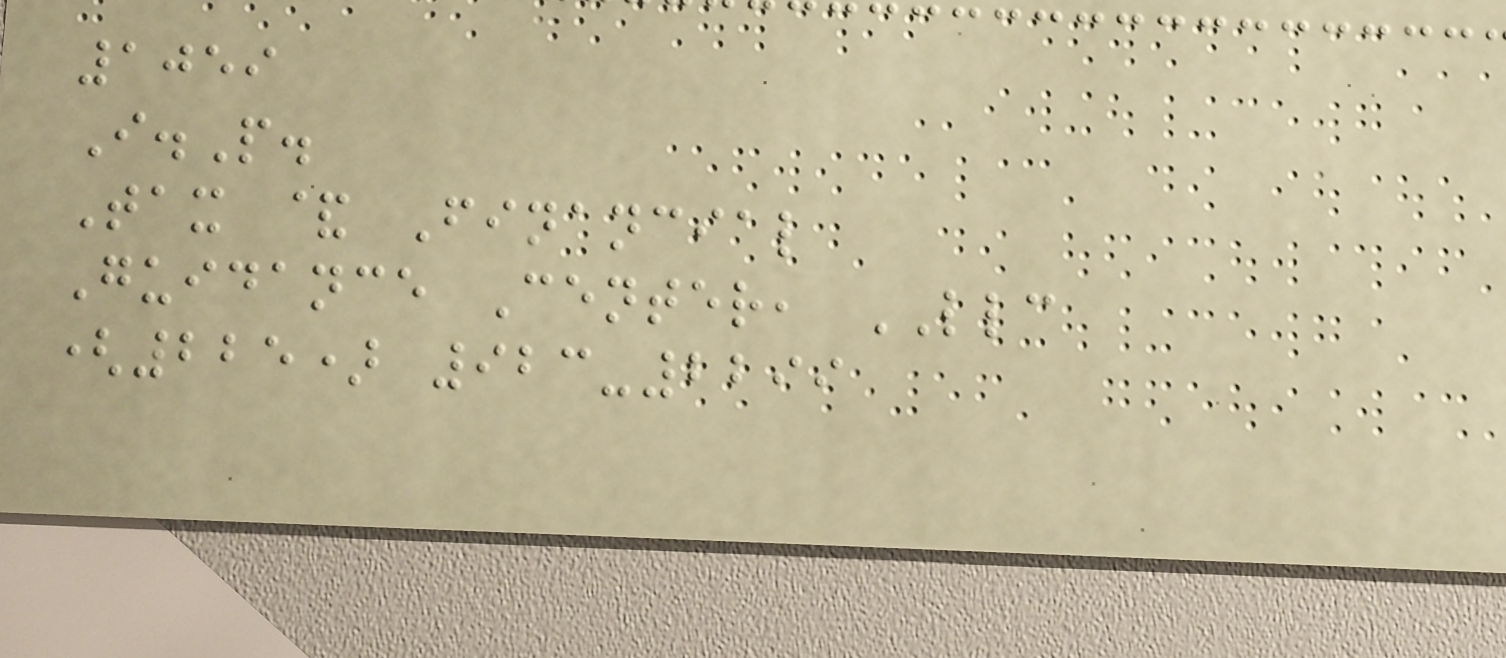1059
I.P.
Tax & Financial
Guidance Center, LLC
(225) 923-2299
